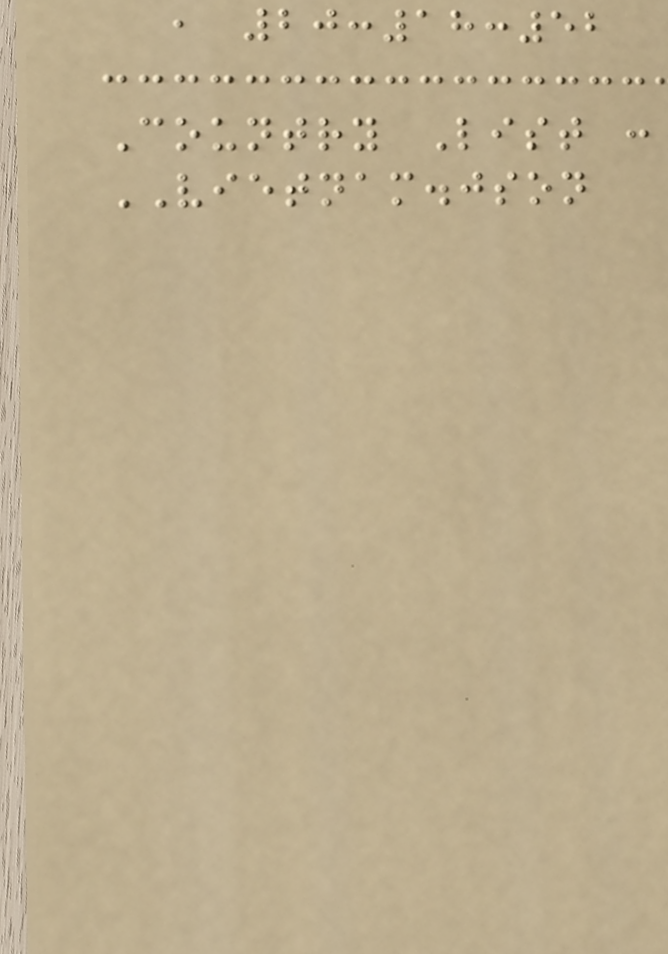, 20:18:52
Country List :
VIETNAM.json
